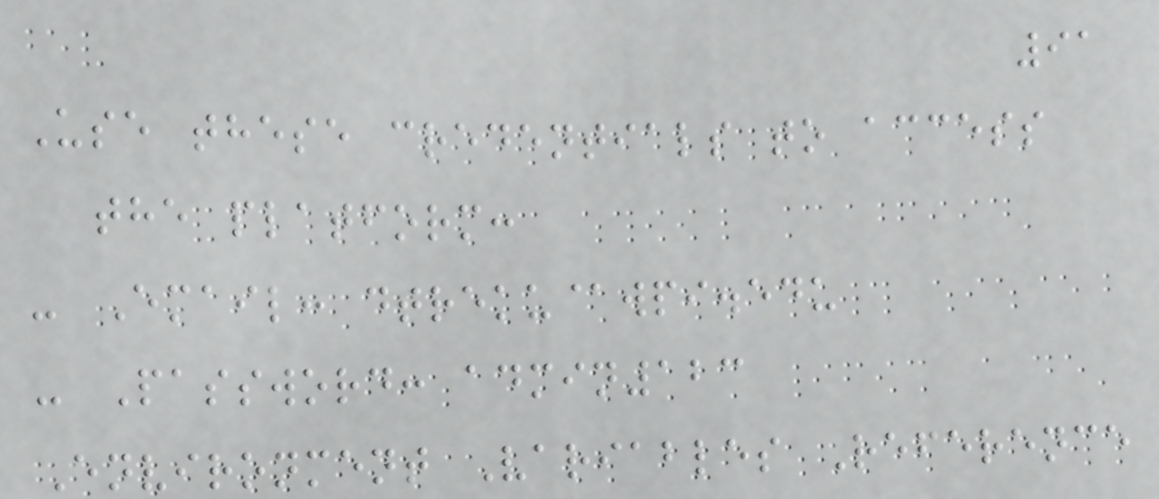91
Use these credentials to access
the platform:
- Email: dtreku@wpi.edu
- Password: admin123
Environment Variables Reference
